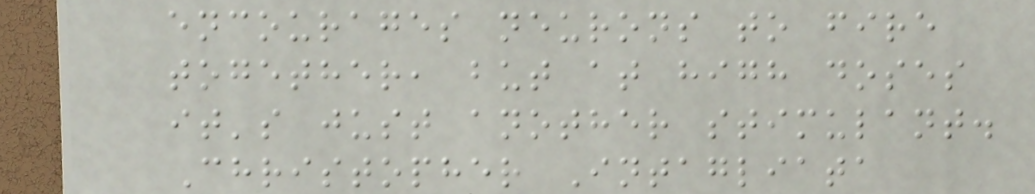encourages neurons to fire
together, but at high doses
it's just another stimulant.
Christopher Intagliata
